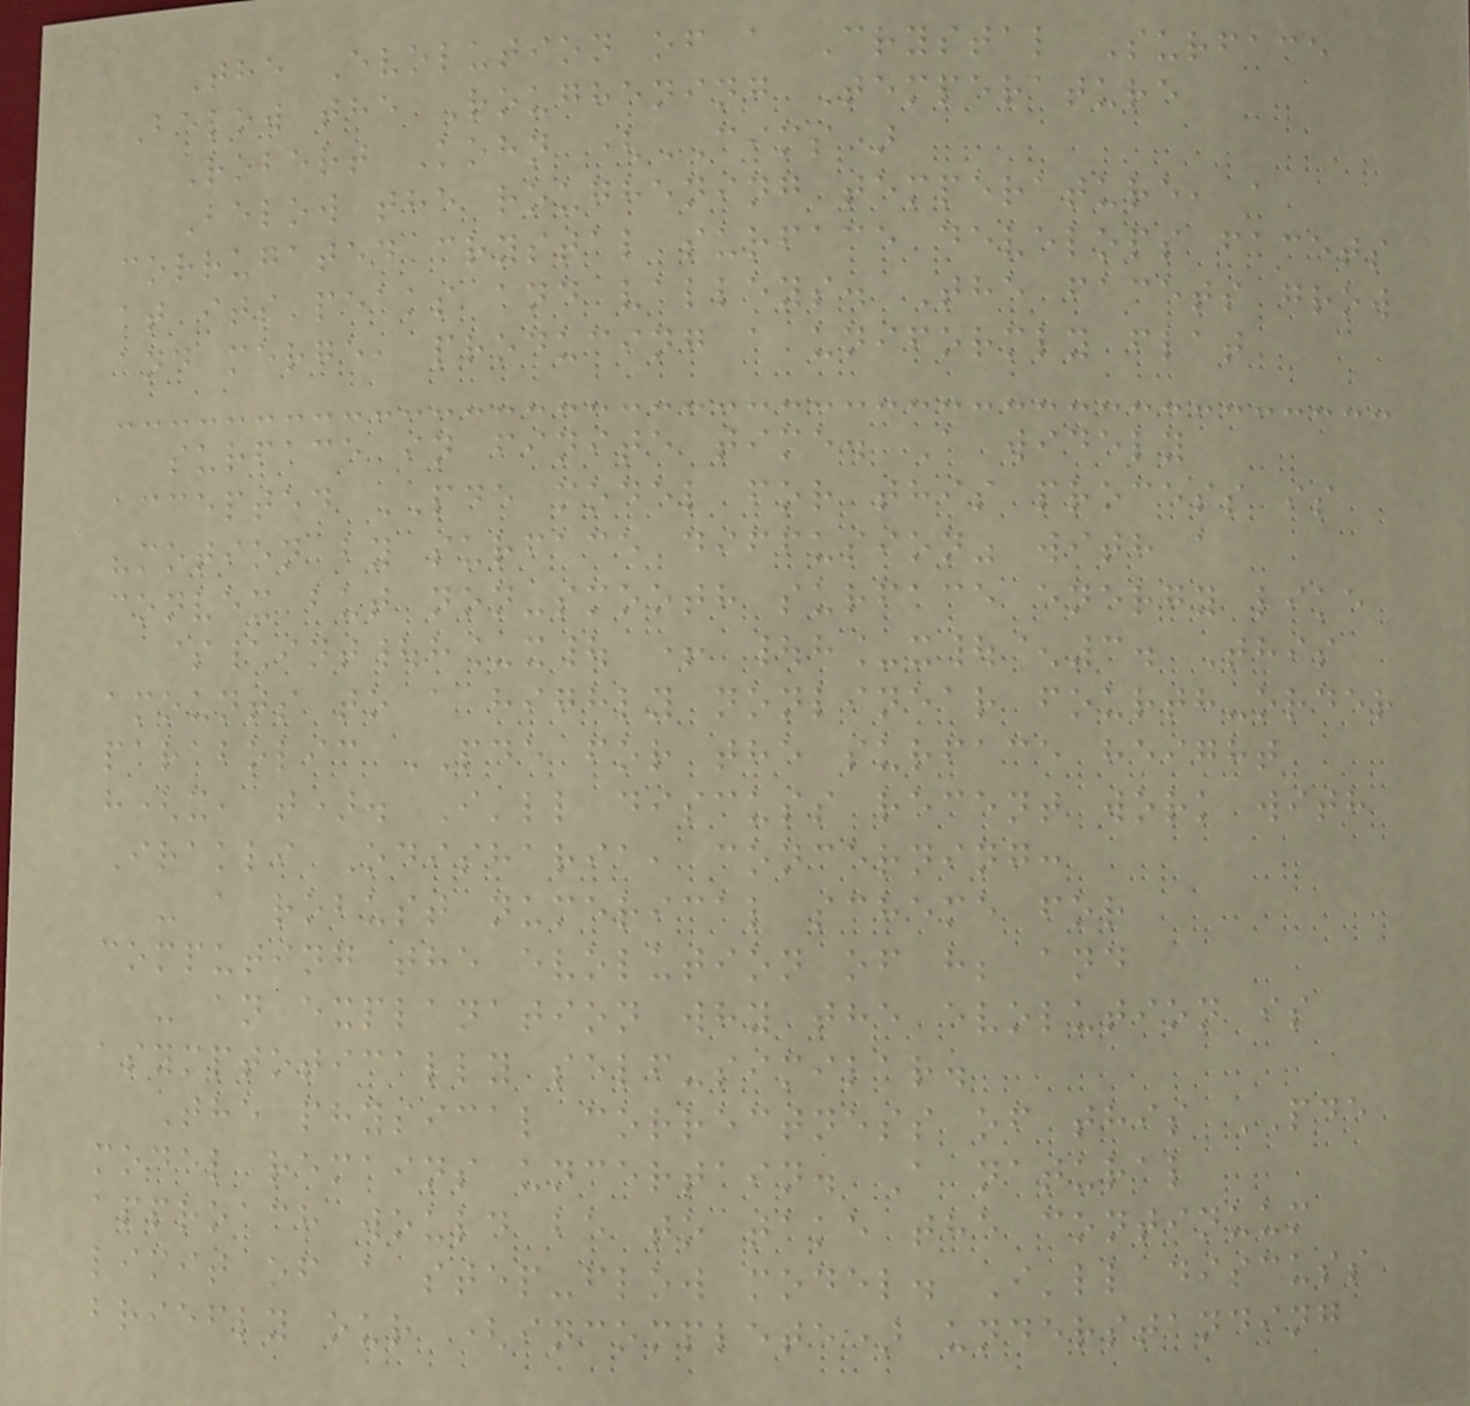The Evolution of a Crystal Surface
Below the Roughening Temperature
Robert Kohn (CIMS)
Below the roughening temperature, a
corrugated crystal surface develops facets
at its peaks and valleys. The facets grow
and merge, producing a uniformly flat
surface in finite time. A widely
accepted PDE model for this process is
"motion by surface diffusion" with a
convex but non-smooth surface energy like
$\int|h_x| + |h_x|^3. This
amounts to a highly nonlinear fourth-order
parabolic PDE for the surface height
h(x, t). I'll discuss recent work with
Irakli Odisharia, concerning:
- a robust numerical scheme for
computing the evolution of h; and
- an explanation why the evolution is
asymptotically self-similar.
The physical correctness of this PDE
model remains uncertain. A natural
approach would be to take the continuum
limit of a step-flow model. I'll discuss
briefly our (incomplete) understanding
